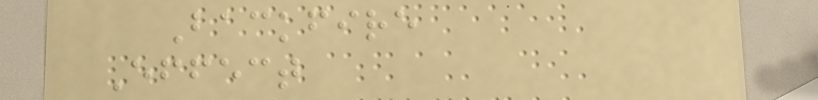Backfire
Effect
